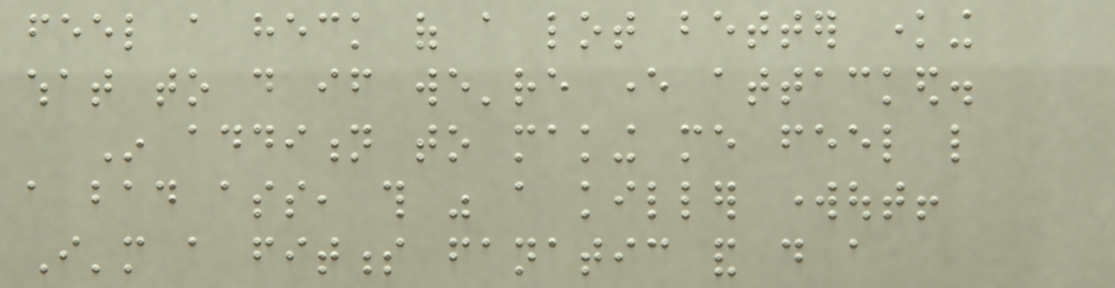feel a heck of a lot better knowing
what to do if we're ever attacked.
In addition to making me feel like
a bad ass, this was a killer workout!
I'm a fitness fanatic and do a
